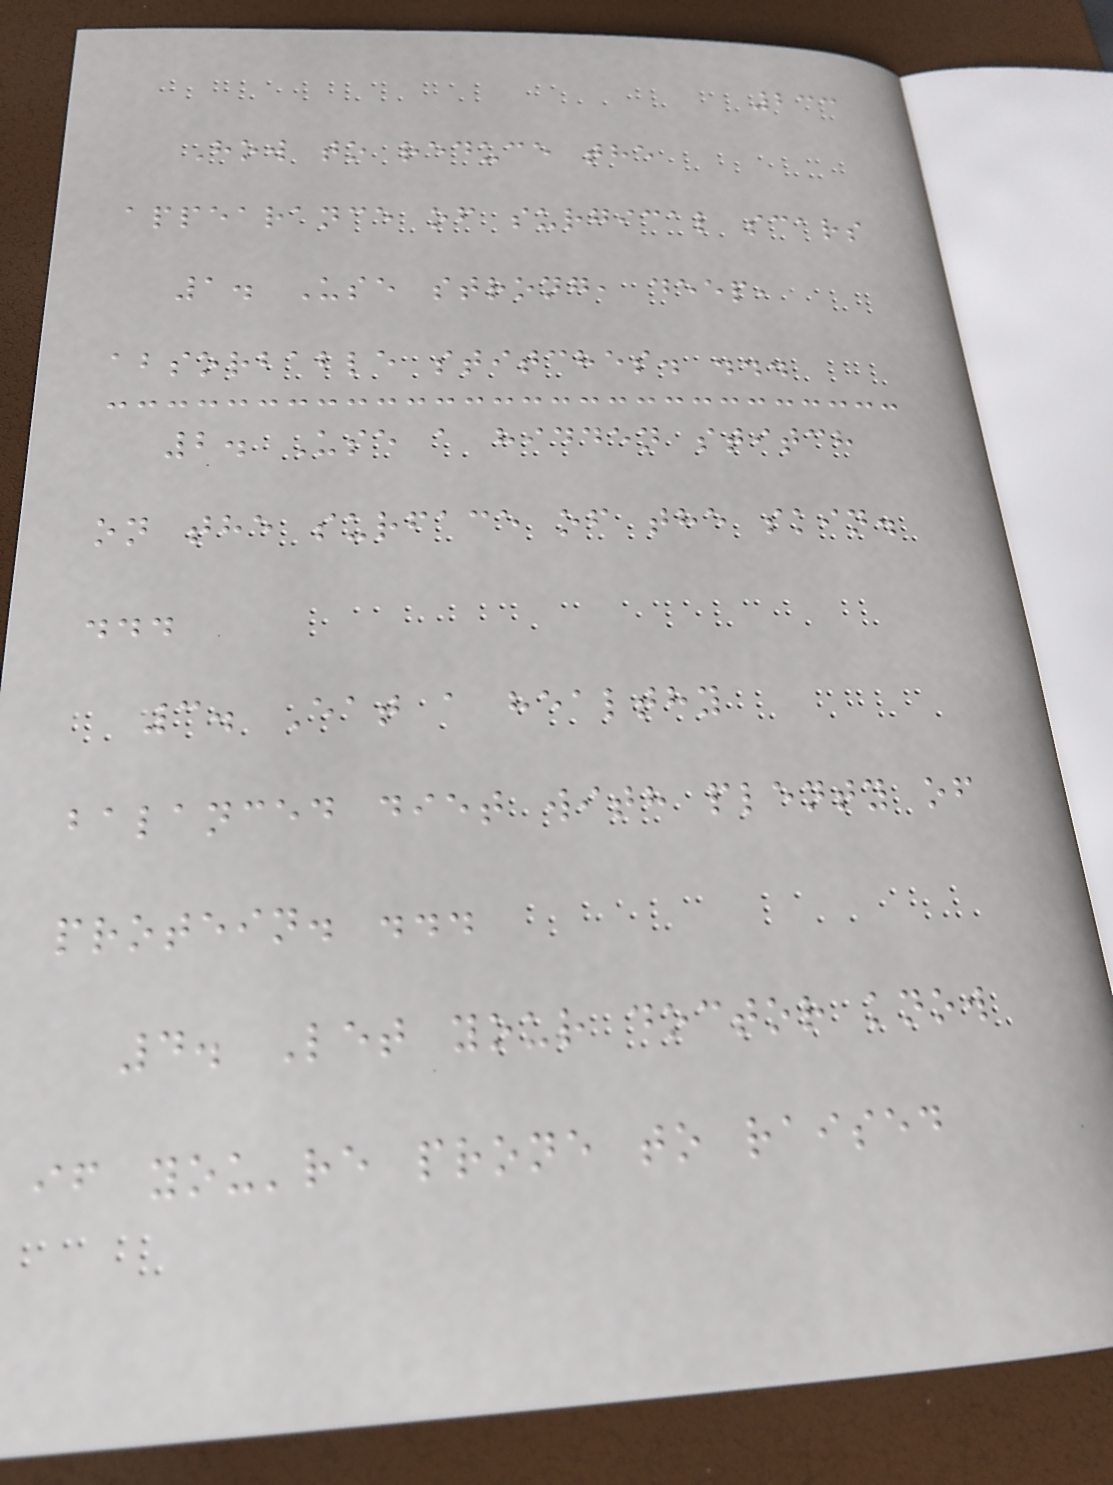233
How to reduce the
appearance of surgical scars
1. Use strong, deep,
absorbable stitches. ...
2. Use a hidden stitch
on the surface of the skin.
...
3. Eat a healthy
balanced diet with plenty of
protein. ...
4. Let your doctor know
if you're prone to raised
